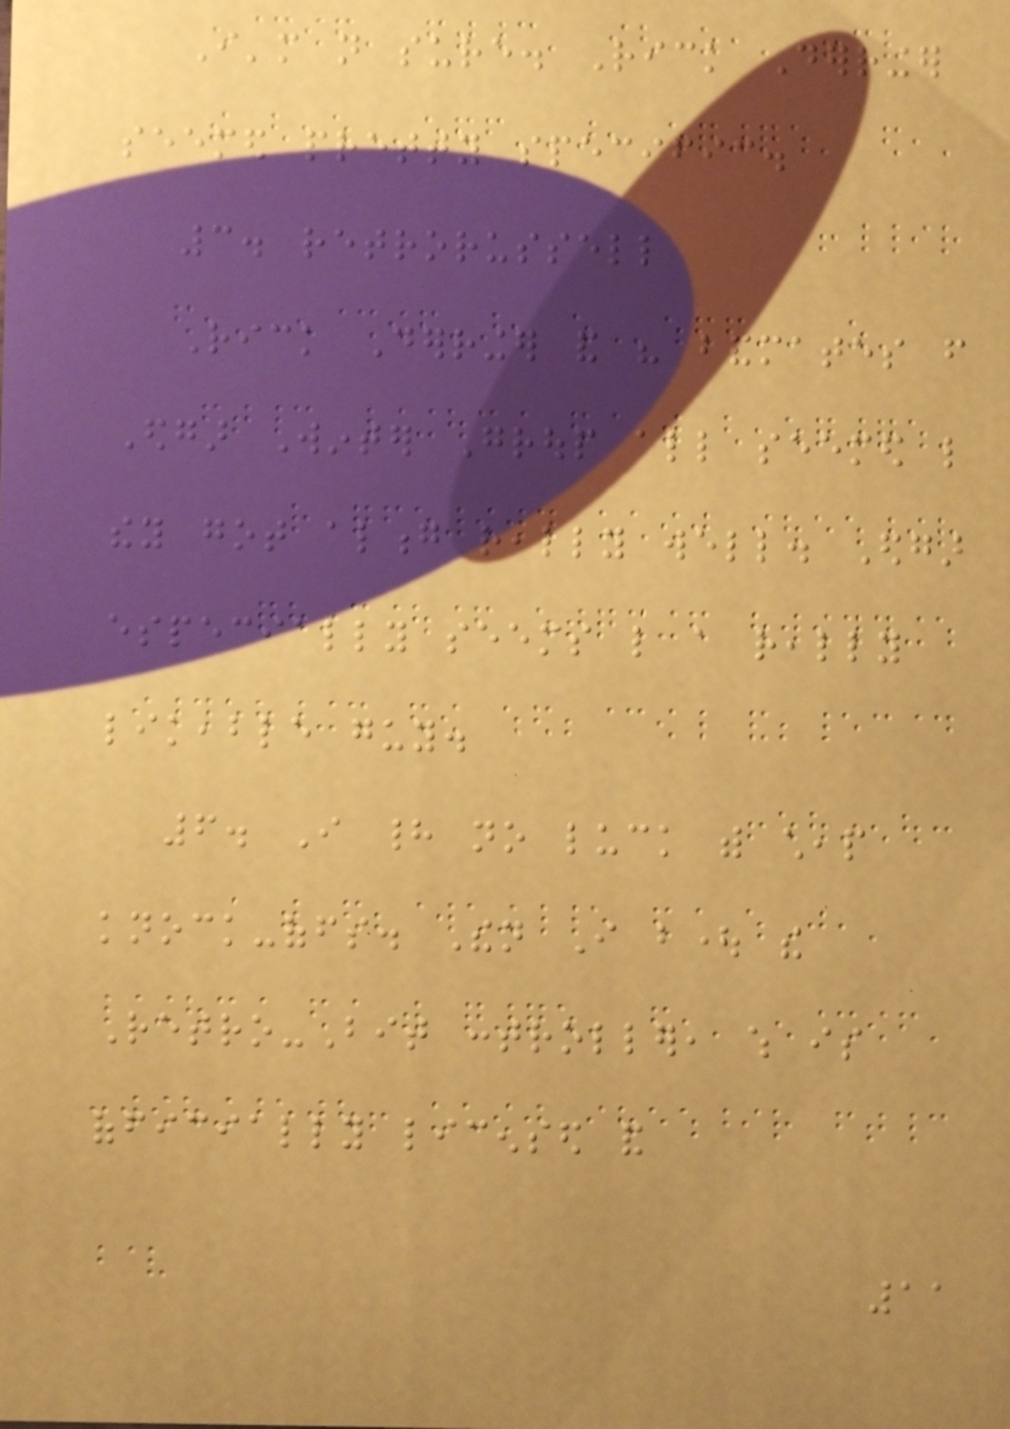I'm not sure. Rick Derringer
seemed pretty specific.
3. retrorussell
Rick Derringer and his bandmates from
Edgar Winter Group all seemed like
they got along really well. Edgar
especially seems like a really
likeable guy.
6. I had no luck with cheap
knock-offs. Then I bought the
Retro-Bit controller, which is
officially licensed and
11
